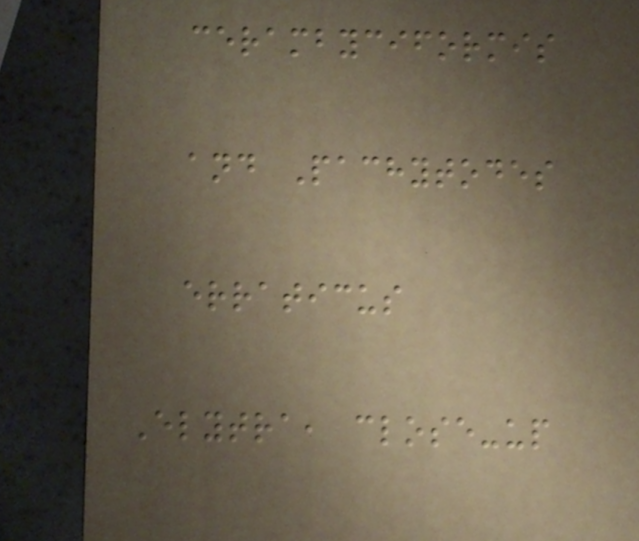cerambyciformis
and Pachytodes
erraticus
Elytra, close-up
